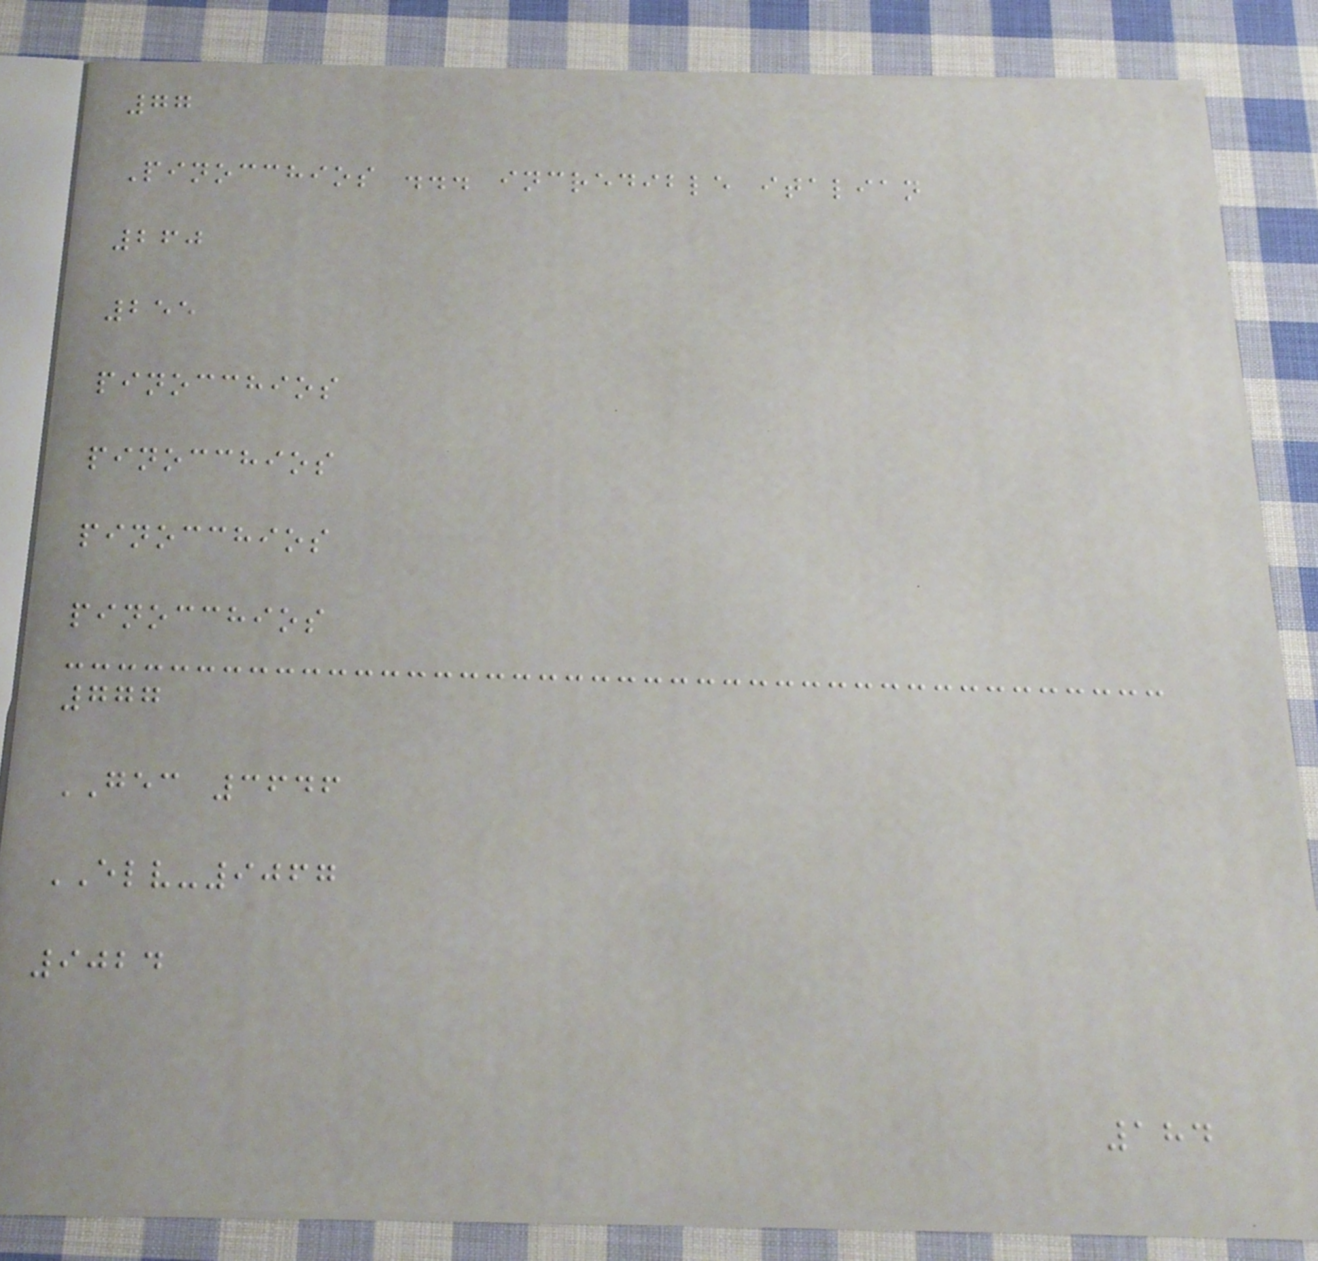77
Pinocchios ... incredible italian
260
255
pinocchios
pinocchios
pinocchios
pinocchios
777
GEC 3646
ELV-9067
9024
184
